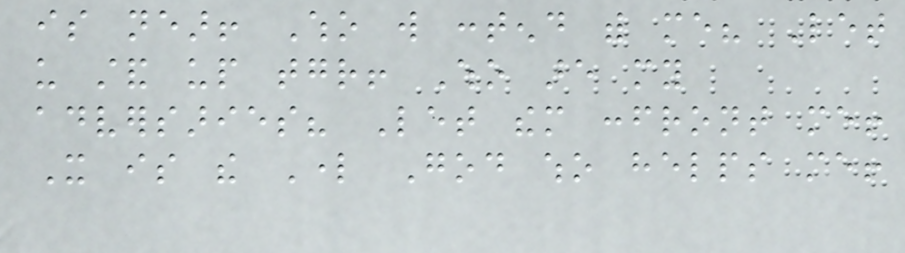is near! Who will contend with me? Let
us stand up together! Who are my
adversaries? Let them confront me!
It is the Lord God who helps me!
